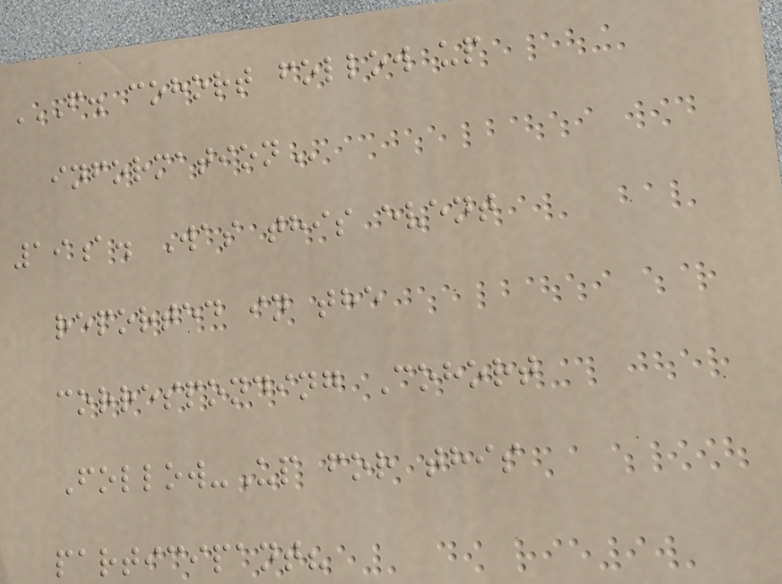F. COHORT FOLLOW UP
INFORMATION
19a. Was this event
reported in the
corresponding Cohort
Follow-Up for this
participant?
